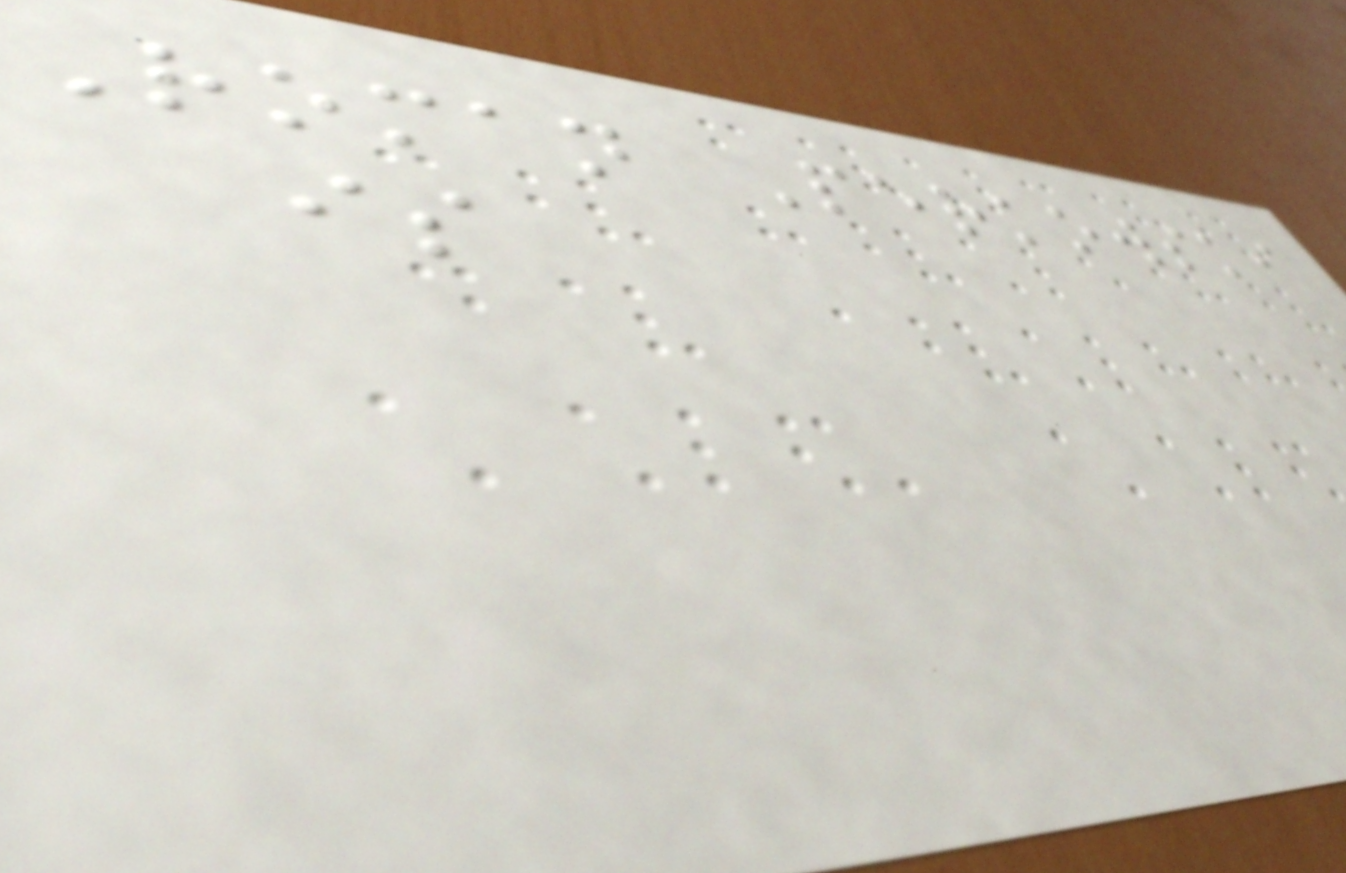Roman Perkowski
is
